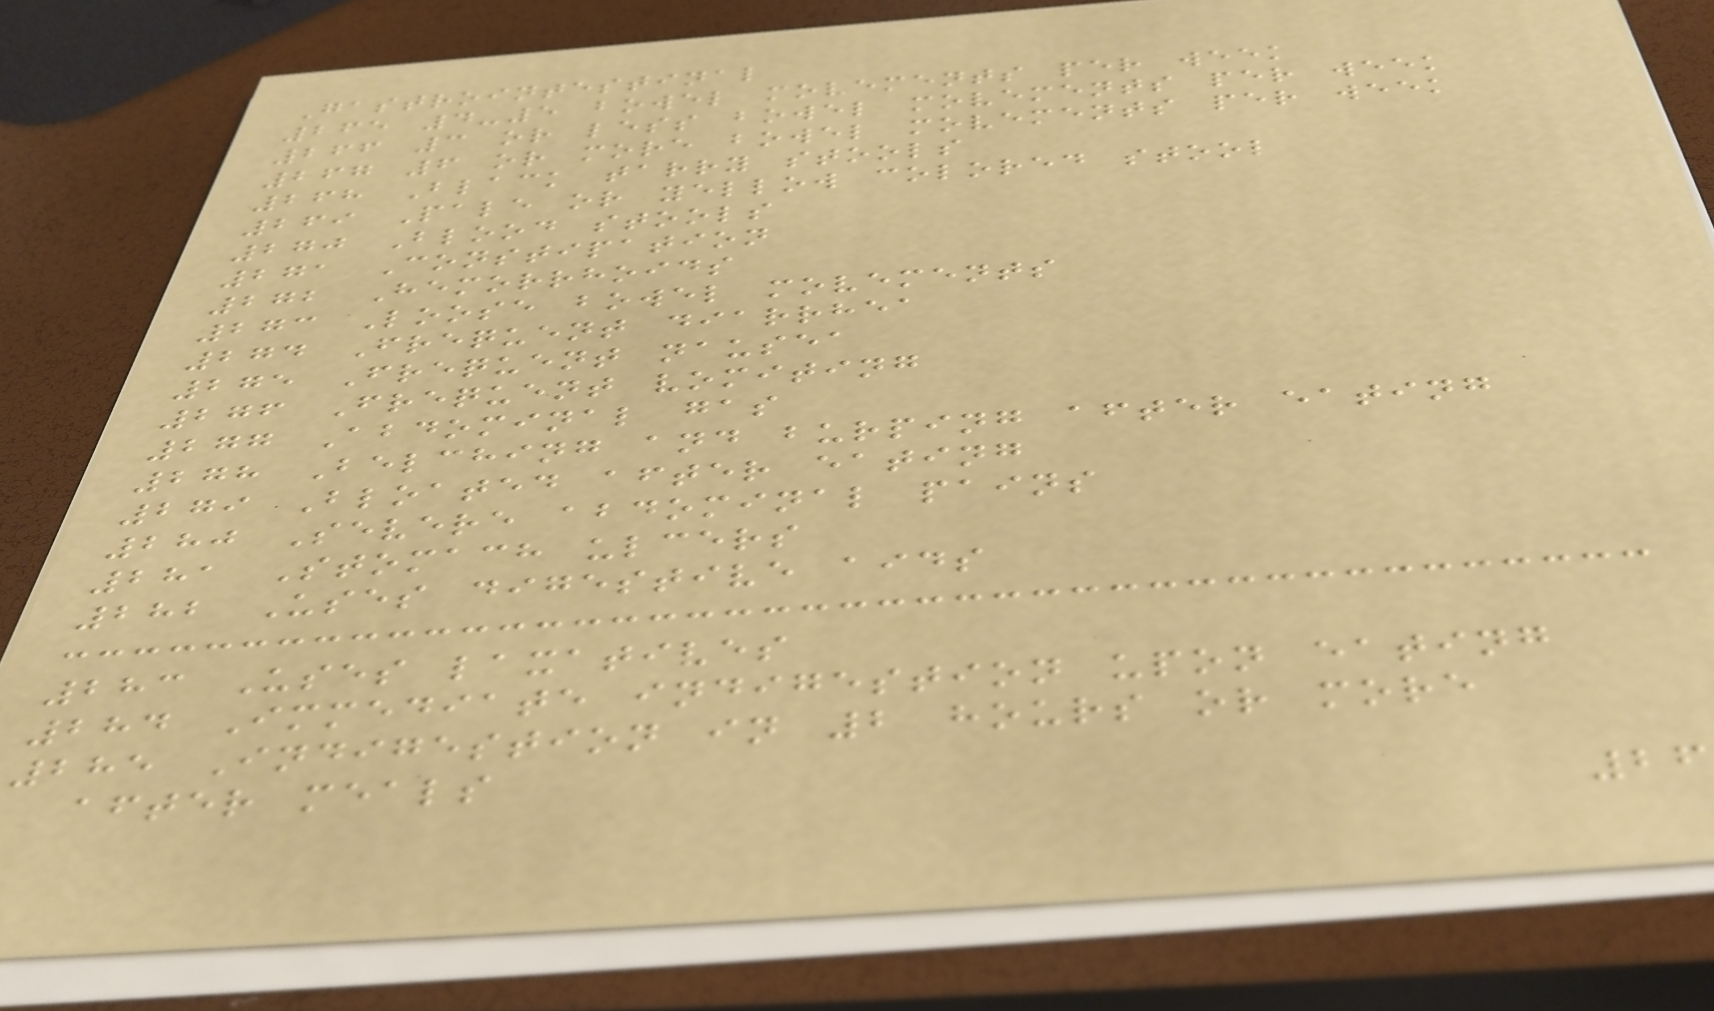Gastrointestinal
265 4-5 bowel movements per week
266 3 or less bowel movements per week
267 6 or more bowel movements per week
268 Black tarry stools
269 Pale or yellow colored stool
270 Blood stools
271 Constipation
272 Hemorrhoids
273 Loose bowel movements
274 Frequent diarrhea
275 Frequent nausea
276 Frequent vomiting
277 Abdominal gas
278 Belching and burping after eating
279 Bloated after eating
280 Severe abdominal pains
281 Stomach ulcers
282 Uses digestive aids
283 Uses laxatives
284 Immediate indigestion upon eating
285 Indigestion in 2 hours or more
after meals
26
